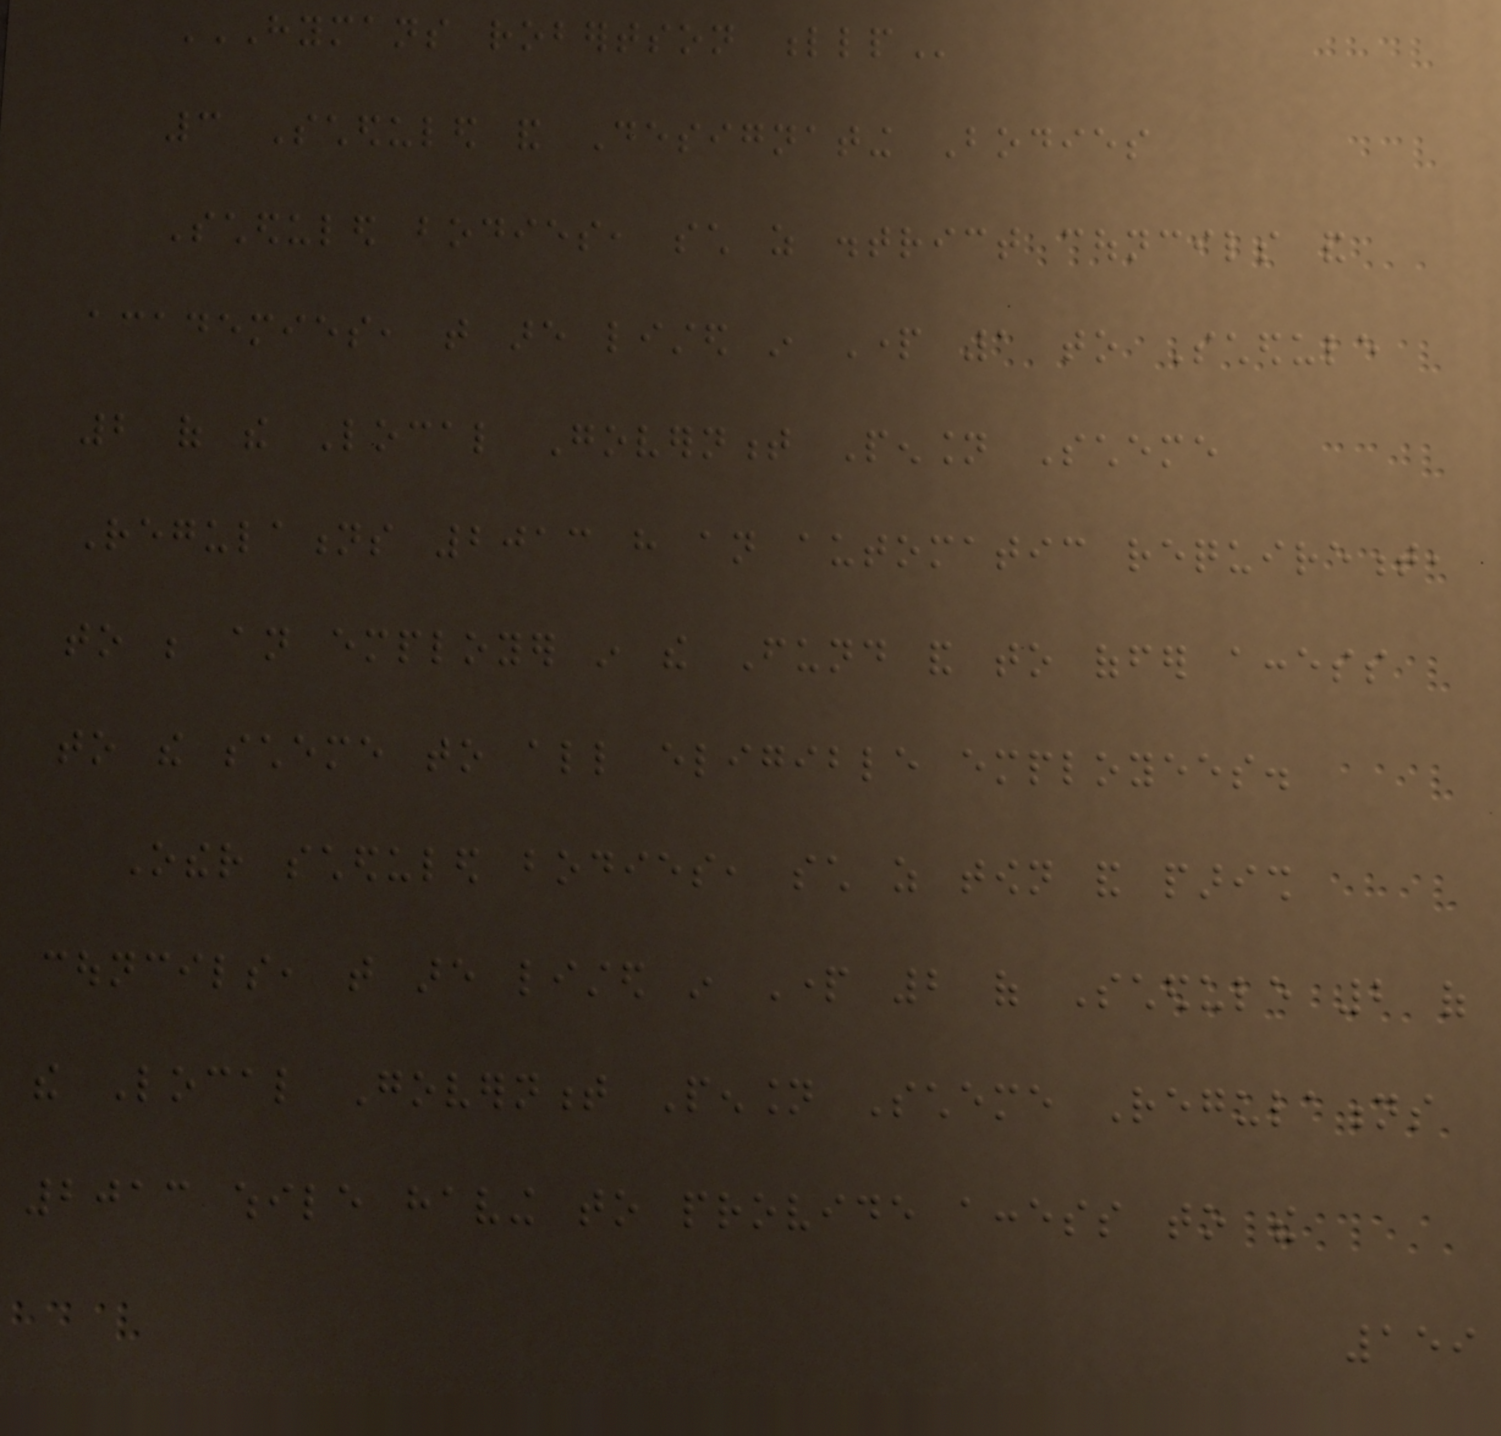HYMANS ROBERTSON LLP
3 Scheduled and Designating Bodies
Scheduled bodies, such as district councils and
academies, that are listed in Part 1 to Schedule
2 of the Local Government Pension Scheme
Regulations 2013 have an automatic requirement,
to be an employer in the Fund and to offer access
to the scheme to all eligible employees.
Other scheduled bodies, such as town and parish
councils, that are listed in Part 2 of Schedule 2 of
the Local Government Pension Scheme Regulations
2013 while having to provide access to the
159
